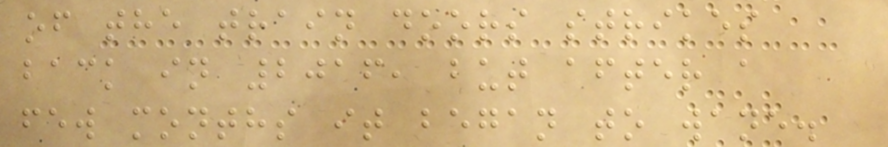of the train doors strikes
back in 2016, but after a
few months it began to wane.
